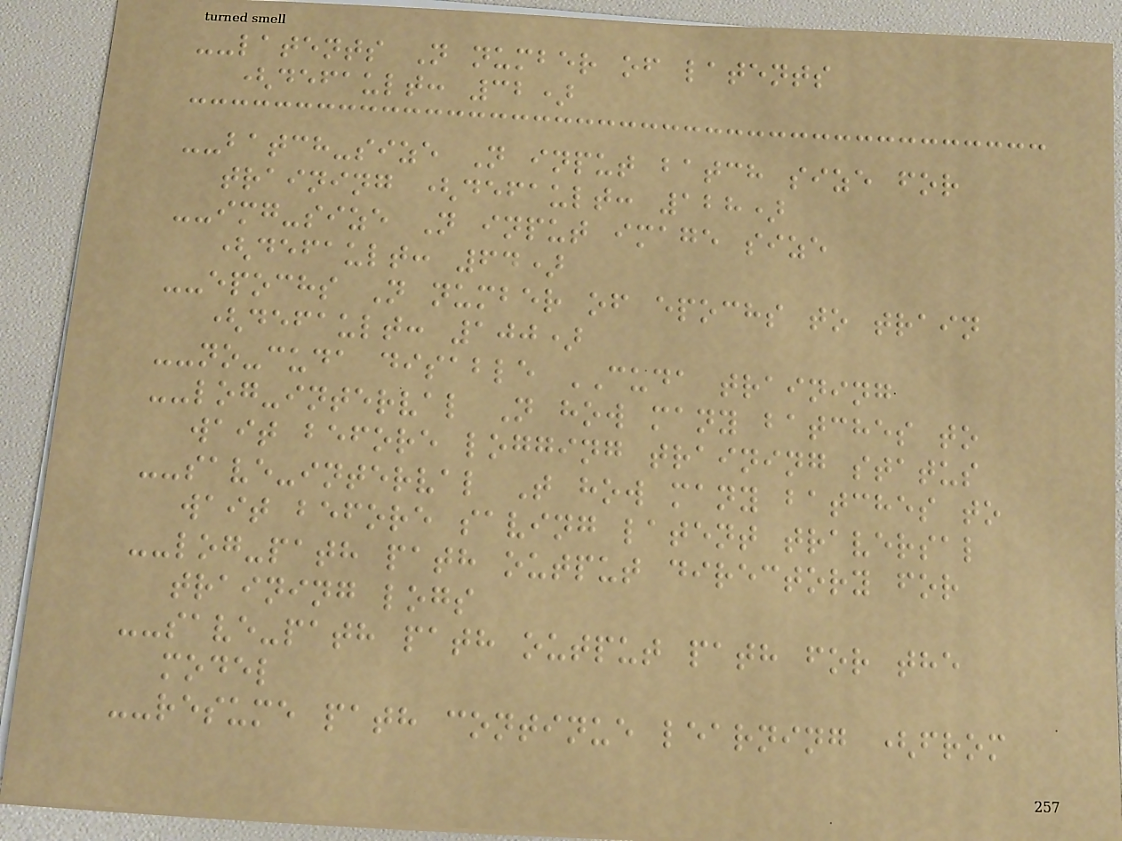--latents N number of latents
(default: 32)
--batch-size N input batch size for
training (default: 128)
--img-size N input image size
(default: 64)
--epochs N number of epochs to train
(default: 100)
--no-cuda disable CUDA training
--log-interval N how many batches to
wait before logging training status
--save-interval T how many batches to
wait before saving latent traversal
--log-path path output directory for
training logs
--save-path path output path for the
model
--resume path continue learning (from
